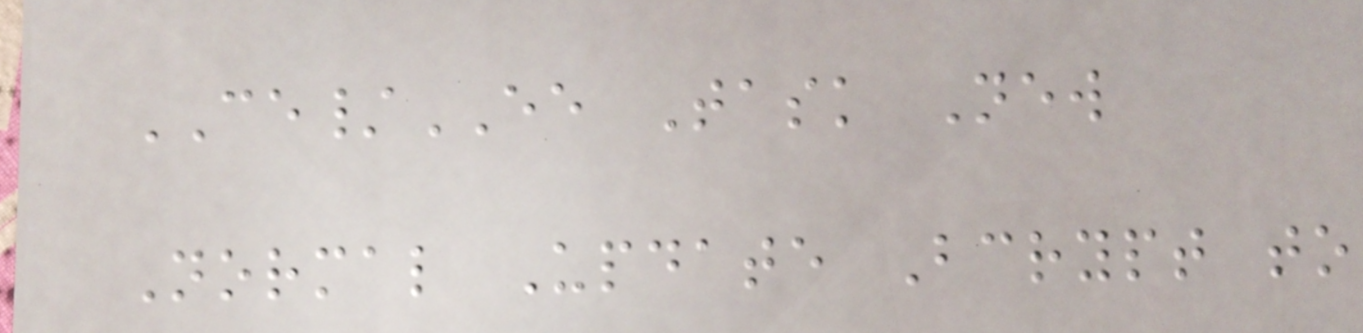CE/EE Task New
Normal Update Bcrypt to
